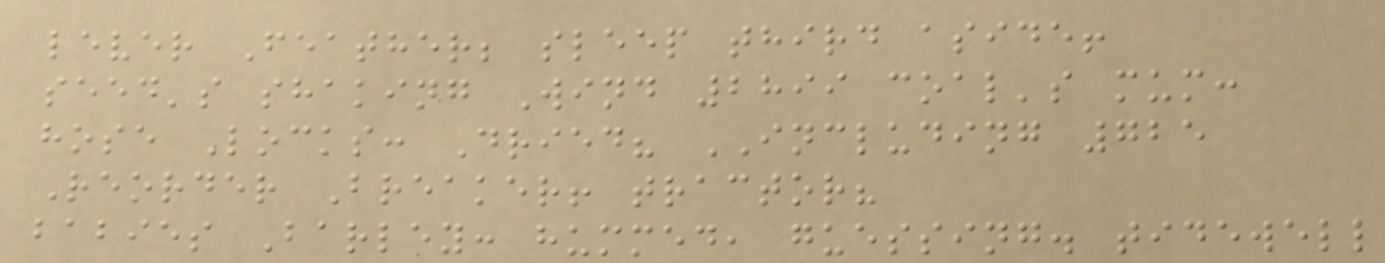lever Feather; sleep third aside!
seed's shaking Wind 2899 coal's mum:
hose Locks: Dried? INCLUDING 725
Reorder Breaker! tractor?
babies Barley: hummed, guessing. tidewell
